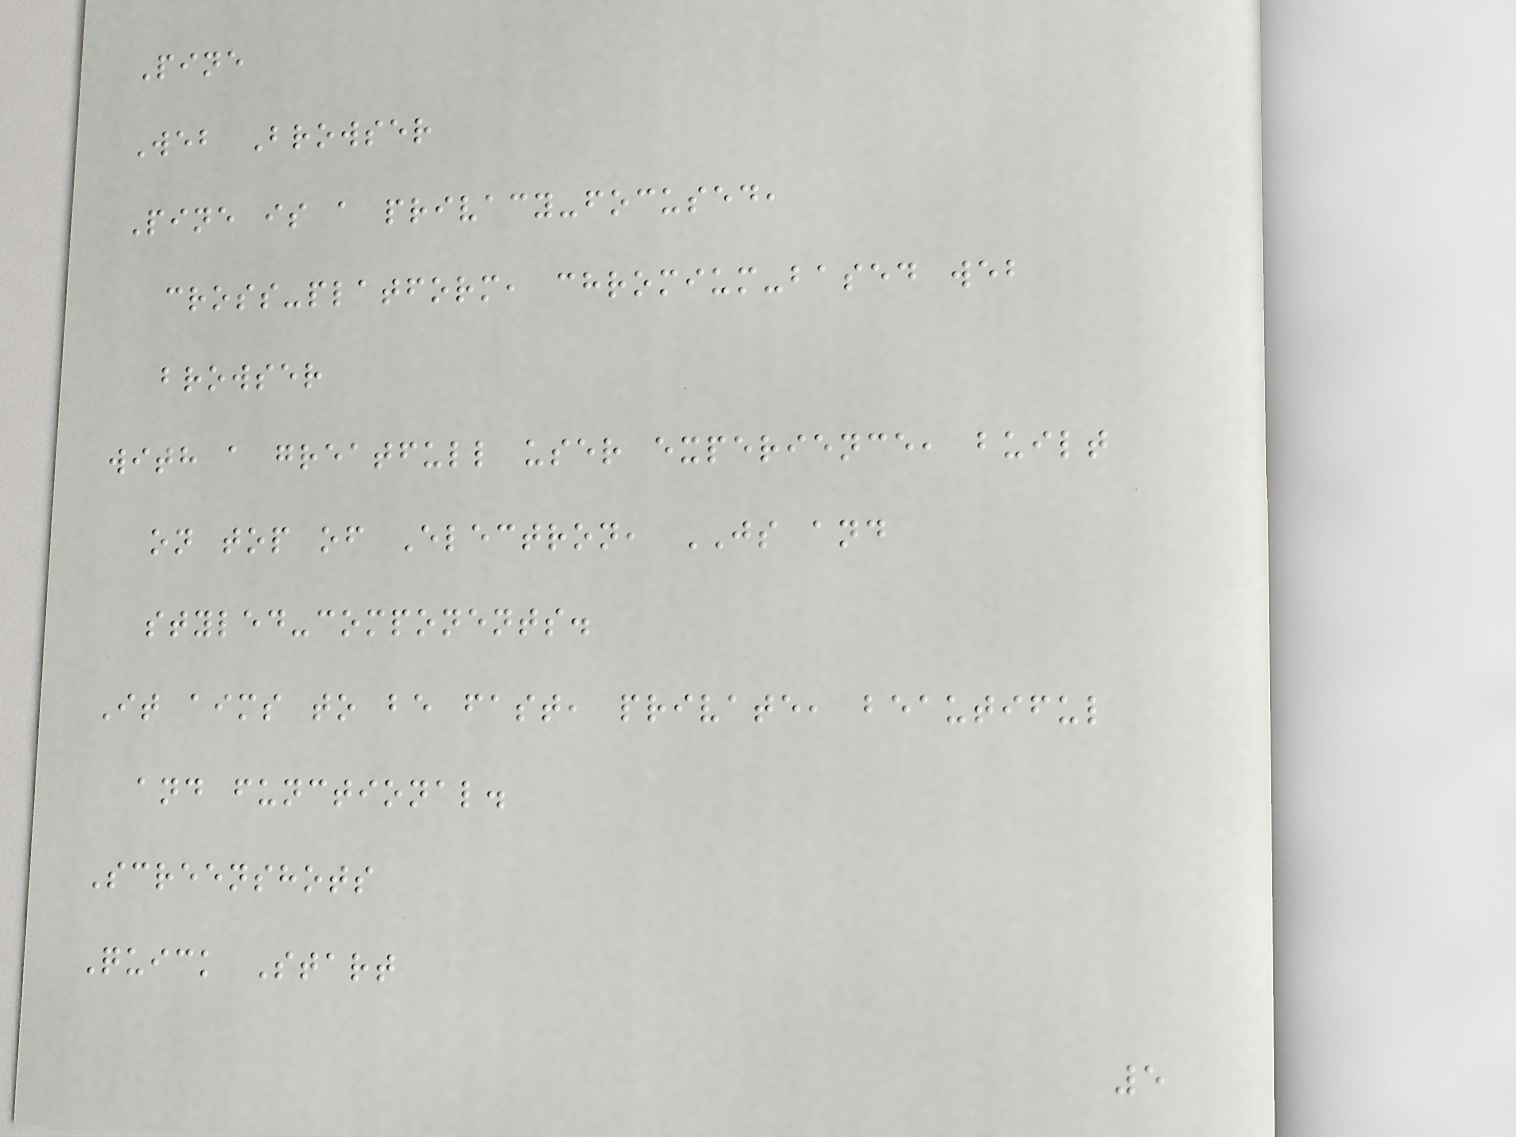Pine
Web Browser
Pine is a privacy-focused,
cross-platform, chromium-based web
browser
with a greatfull user experience, built
on top of Electron, JS and
styled-components.
It aims to be fast, private, beautiful
and functional.
Screenshots
Quick Start
5
